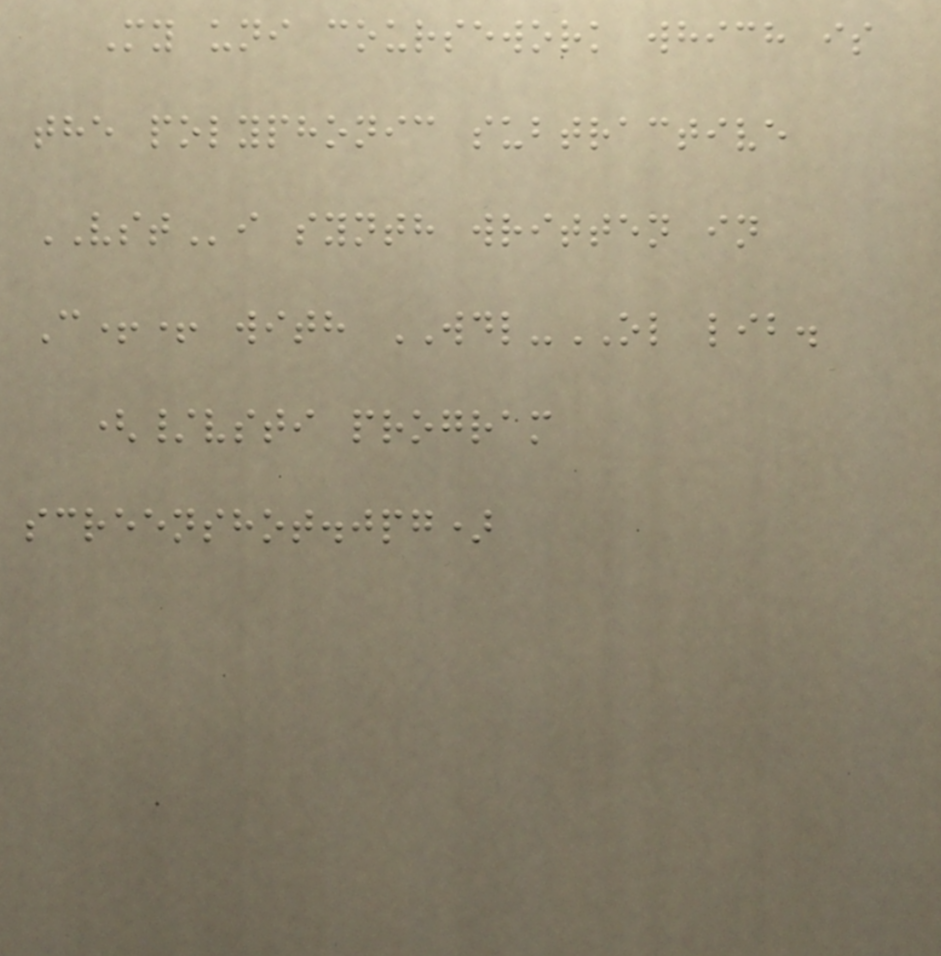My uni coursework which is
the polyphonic subtractive
VSTi synth written in
C++ with WDL-OL lib.
(/vsti program
screenshot.jpg)
